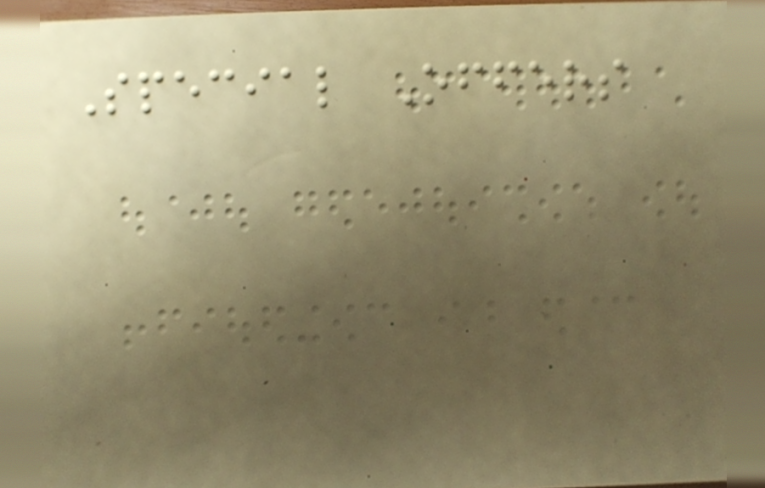Special Offers
